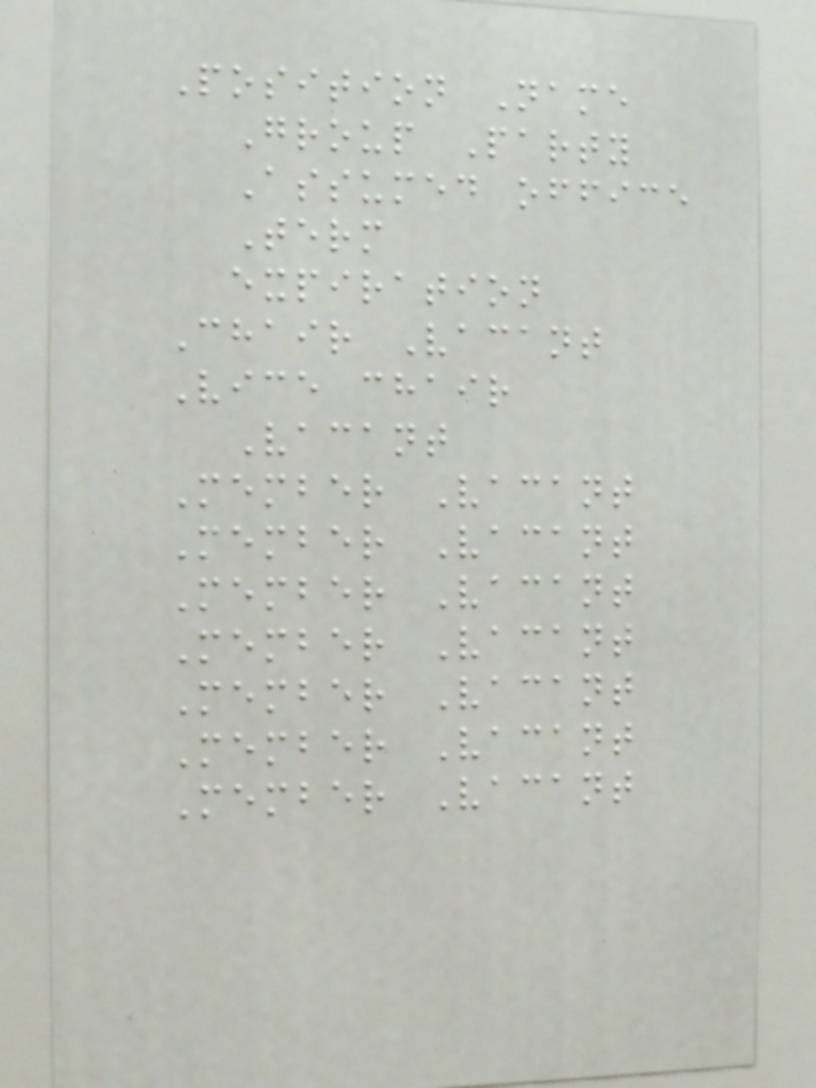Position Name
Group Party
Assumed office
Term
expiration
Chair Vacant
Vice chair
Vacant
Member Vacant
Member Vacant
Member Vacant
Member Vacant
Member Vacant
Member Vacant
Member Vacant
